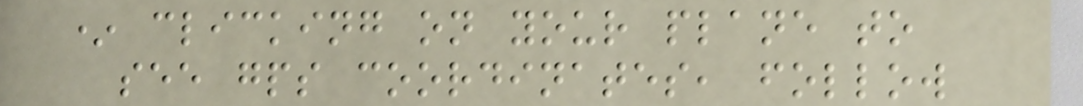* clicking on your plane to
see gps coordinates, follow
